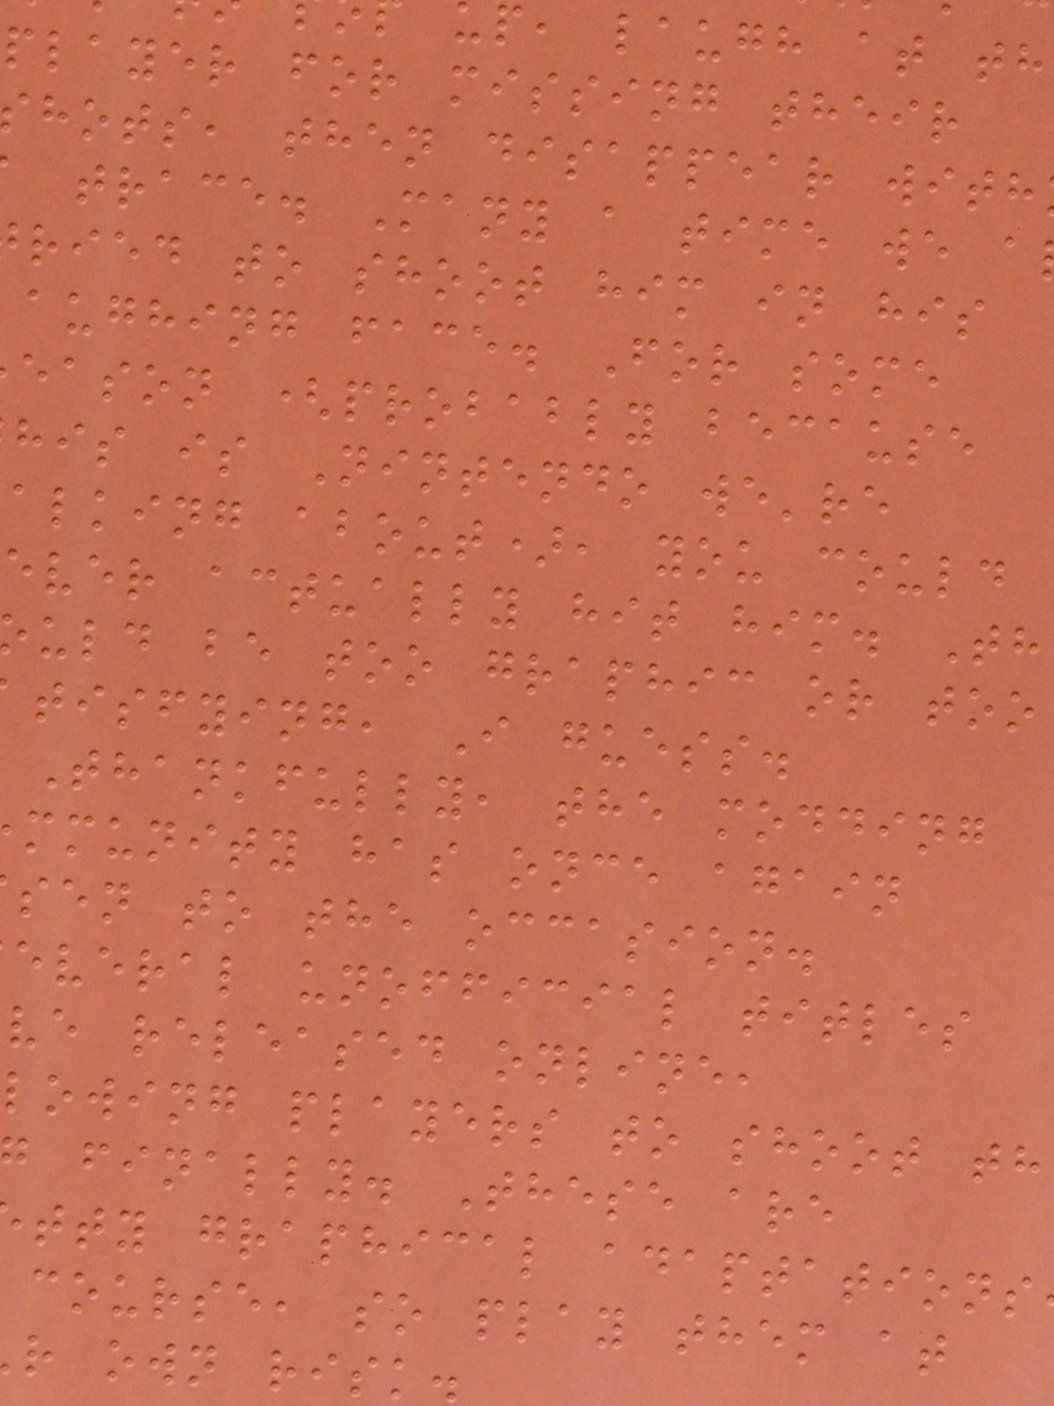p, laugh at th
player for missing their
hots, then disappear with
trace. Many a time we a
ried to shoot him in his
aughing face. For some
eason (probably because
his is Nintendo we're
alking about), you could
ever actually hit him. Th
uld be too graphic or too
tisfying, I guess.
Thankfully, the modding
mmunity has once again
sen to the occasion.
everal unofficial titles
ve released online,
lowing players to shoot th
finally. These are
tty graphical adaptations
course, so play them at
r own risk.
